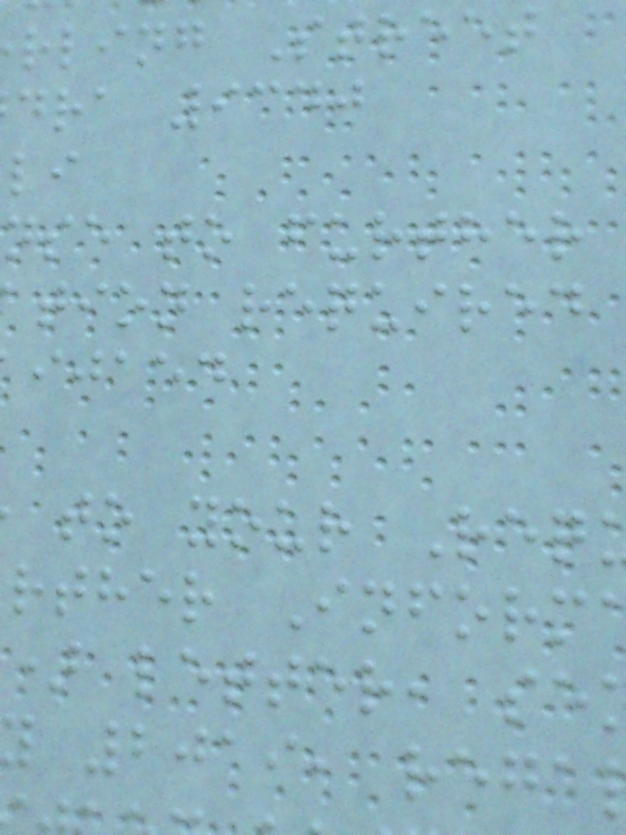rling Street
dra 9340
nse to further
tion required
ijaed
to your Req
rther Inform
) letter, se
2019, rega
